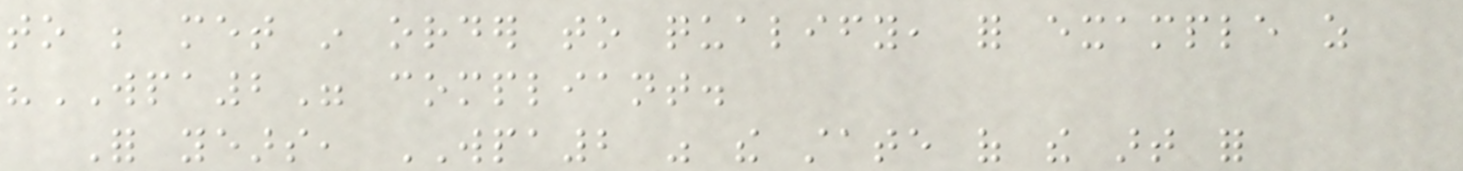to be met in order to qualify, for example as
"WPA2" compliant.
For years, WPA2 was the state of the art for
